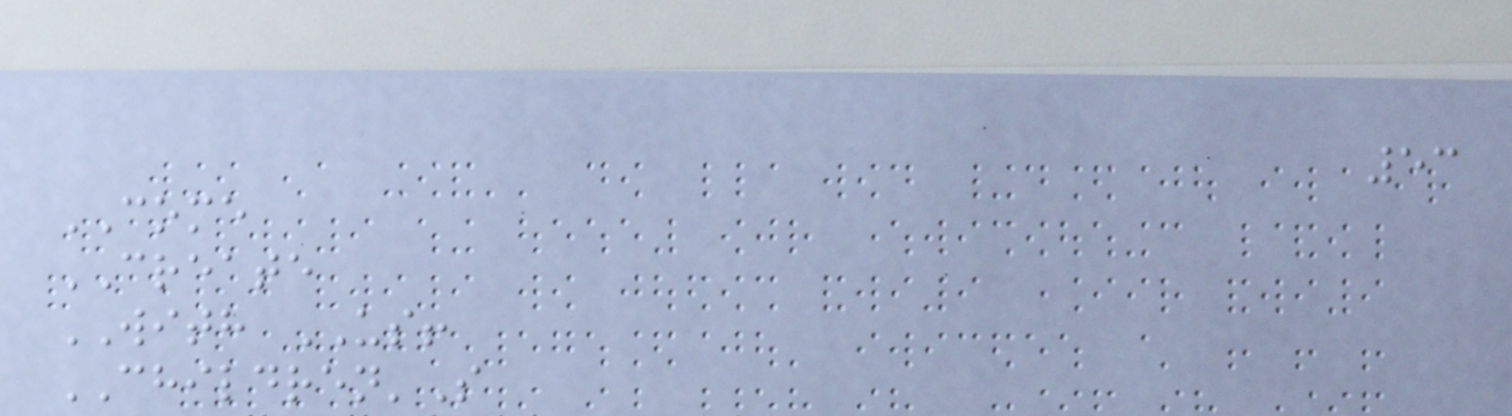53
COME
CREATE
WITH US!
CHILDREN'S
